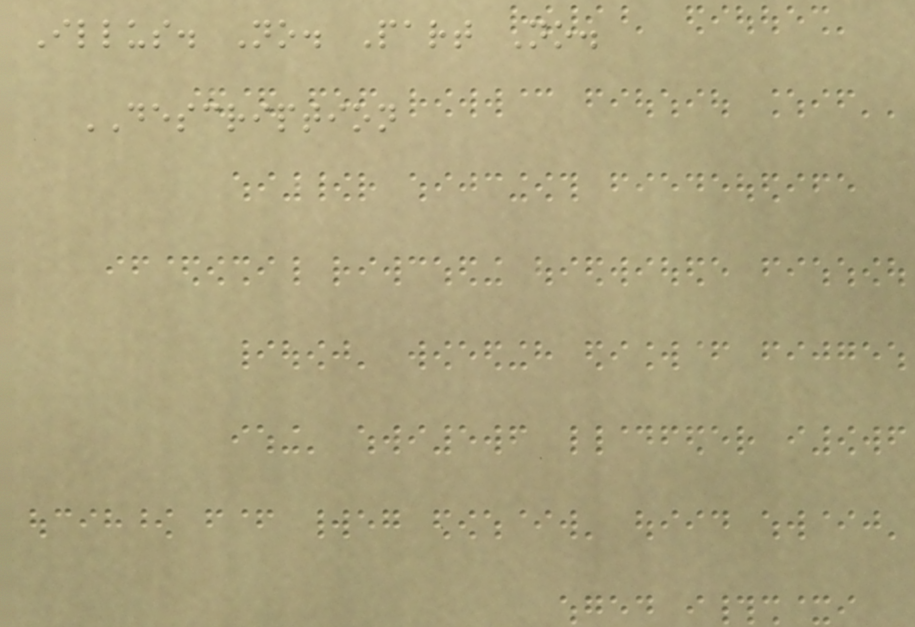Illus. No. Part No.
DESCRIPTION
